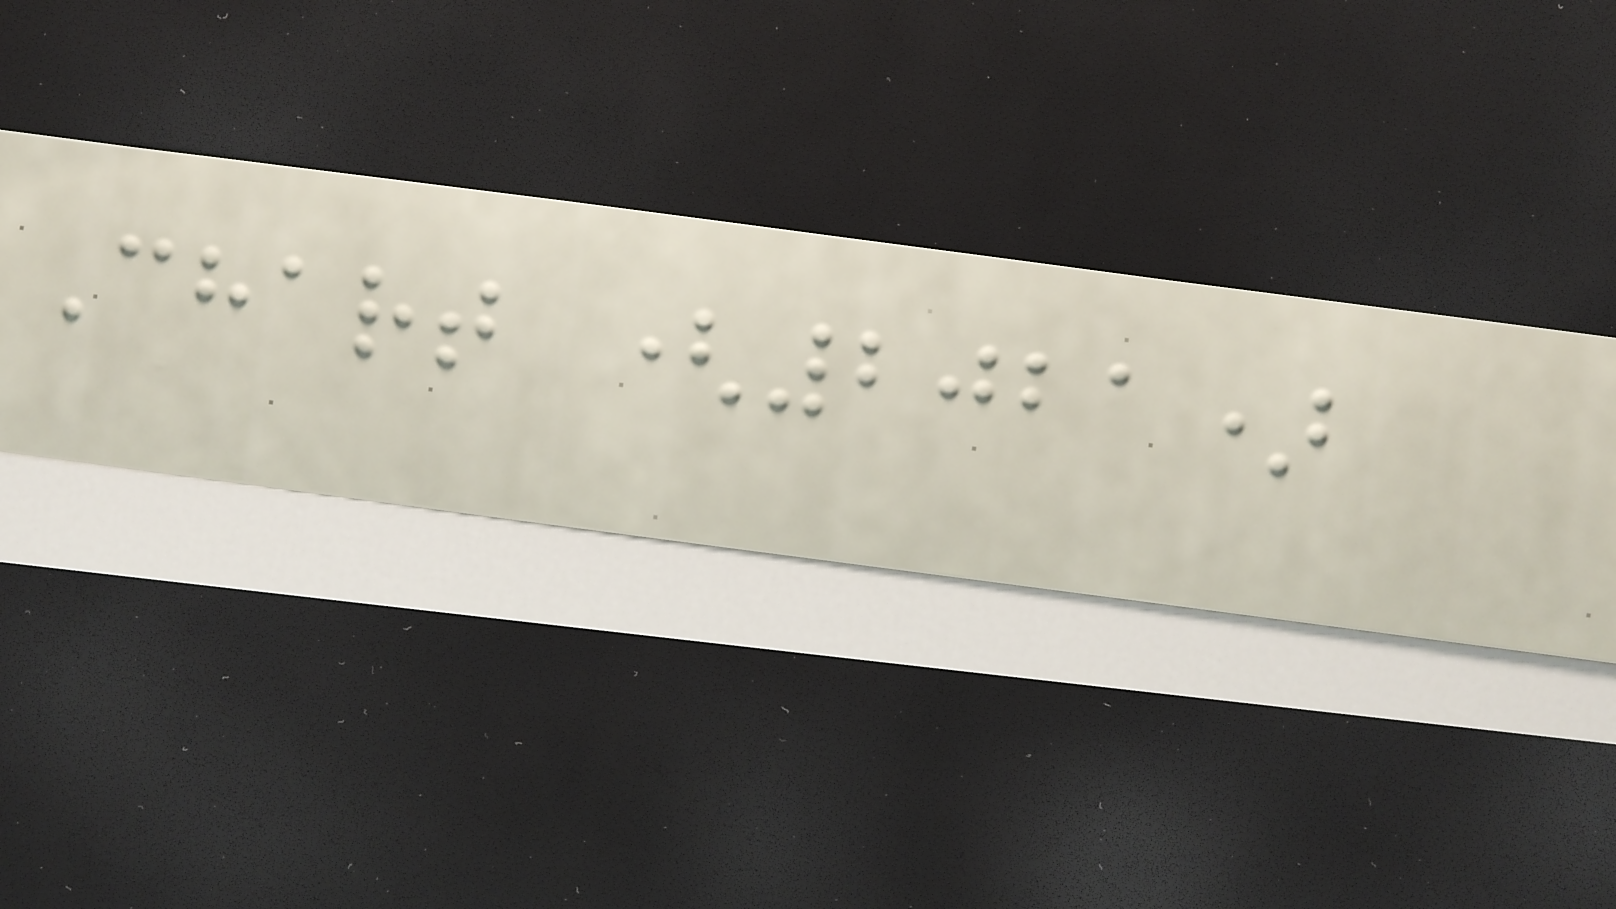Chart (2021)
